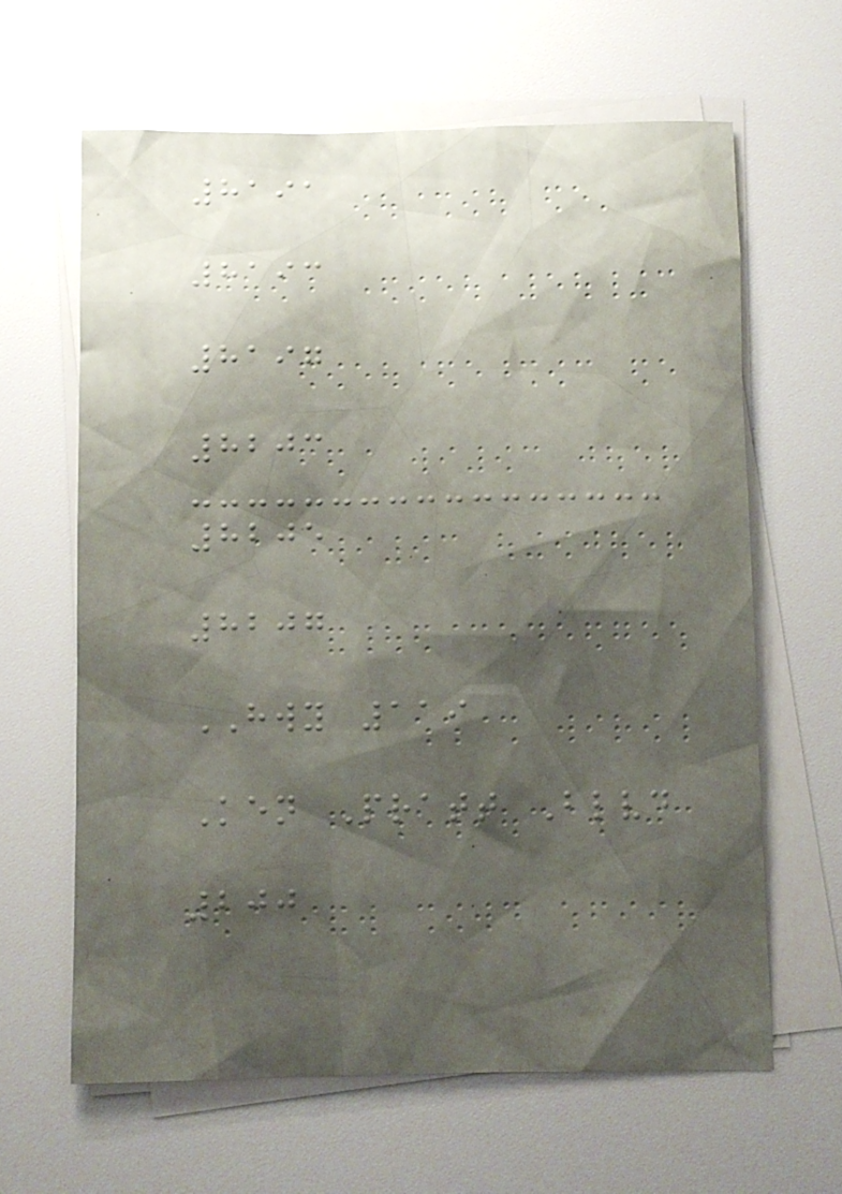8191
8193
8197
8203
8205
8207
HWY 119
Ken Pratt Blvd
200
